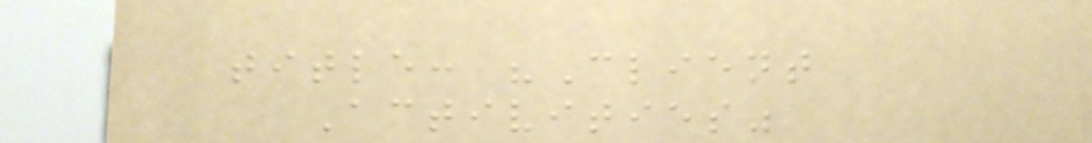title: "Client
Activities"
